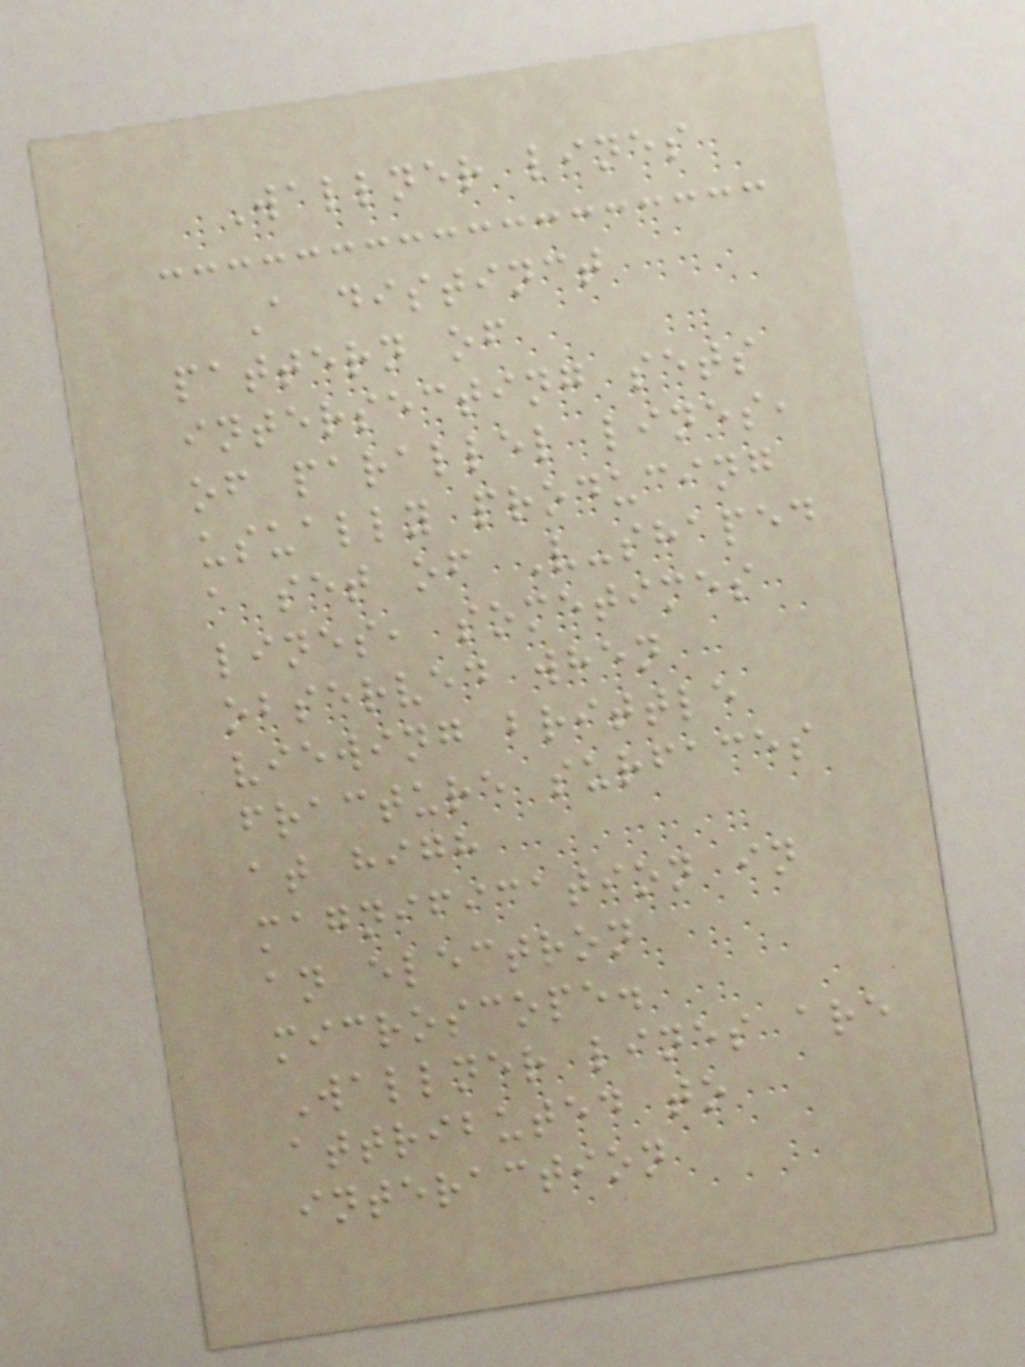Wallner lines
A distinct
pattern of
intersecting sets
of parallel lines,
usually producing
a set of V-shaped
lines, sometimes
observed when
viewing brittle
fracture surfaces
at high
magnification in
an electron
microscope.
Wallner lines are
attributed to
interaction
